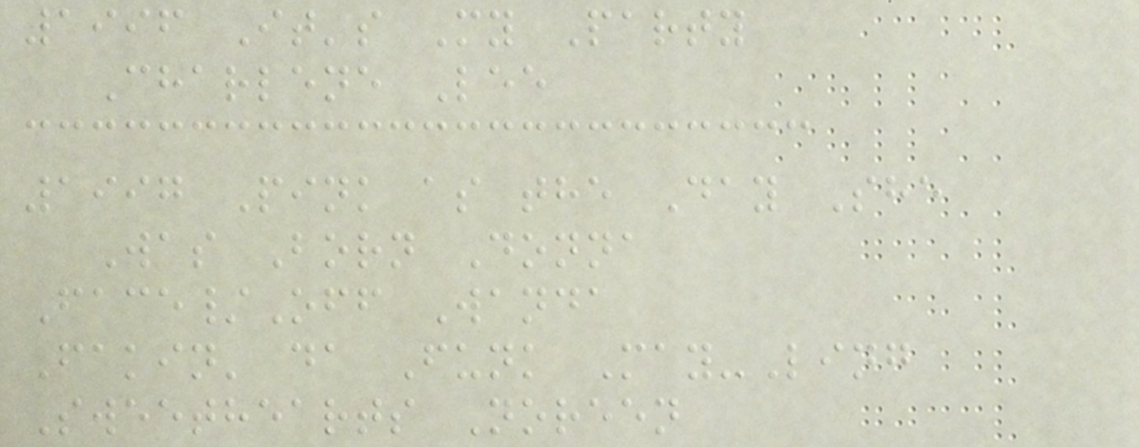1996 It's My Party
Charlene Lee
1997 Pink as the Day She
Was Born Donna
Face/Off Wanda
Fakin' da Funk May-Ling
Sweethearts Noreen
